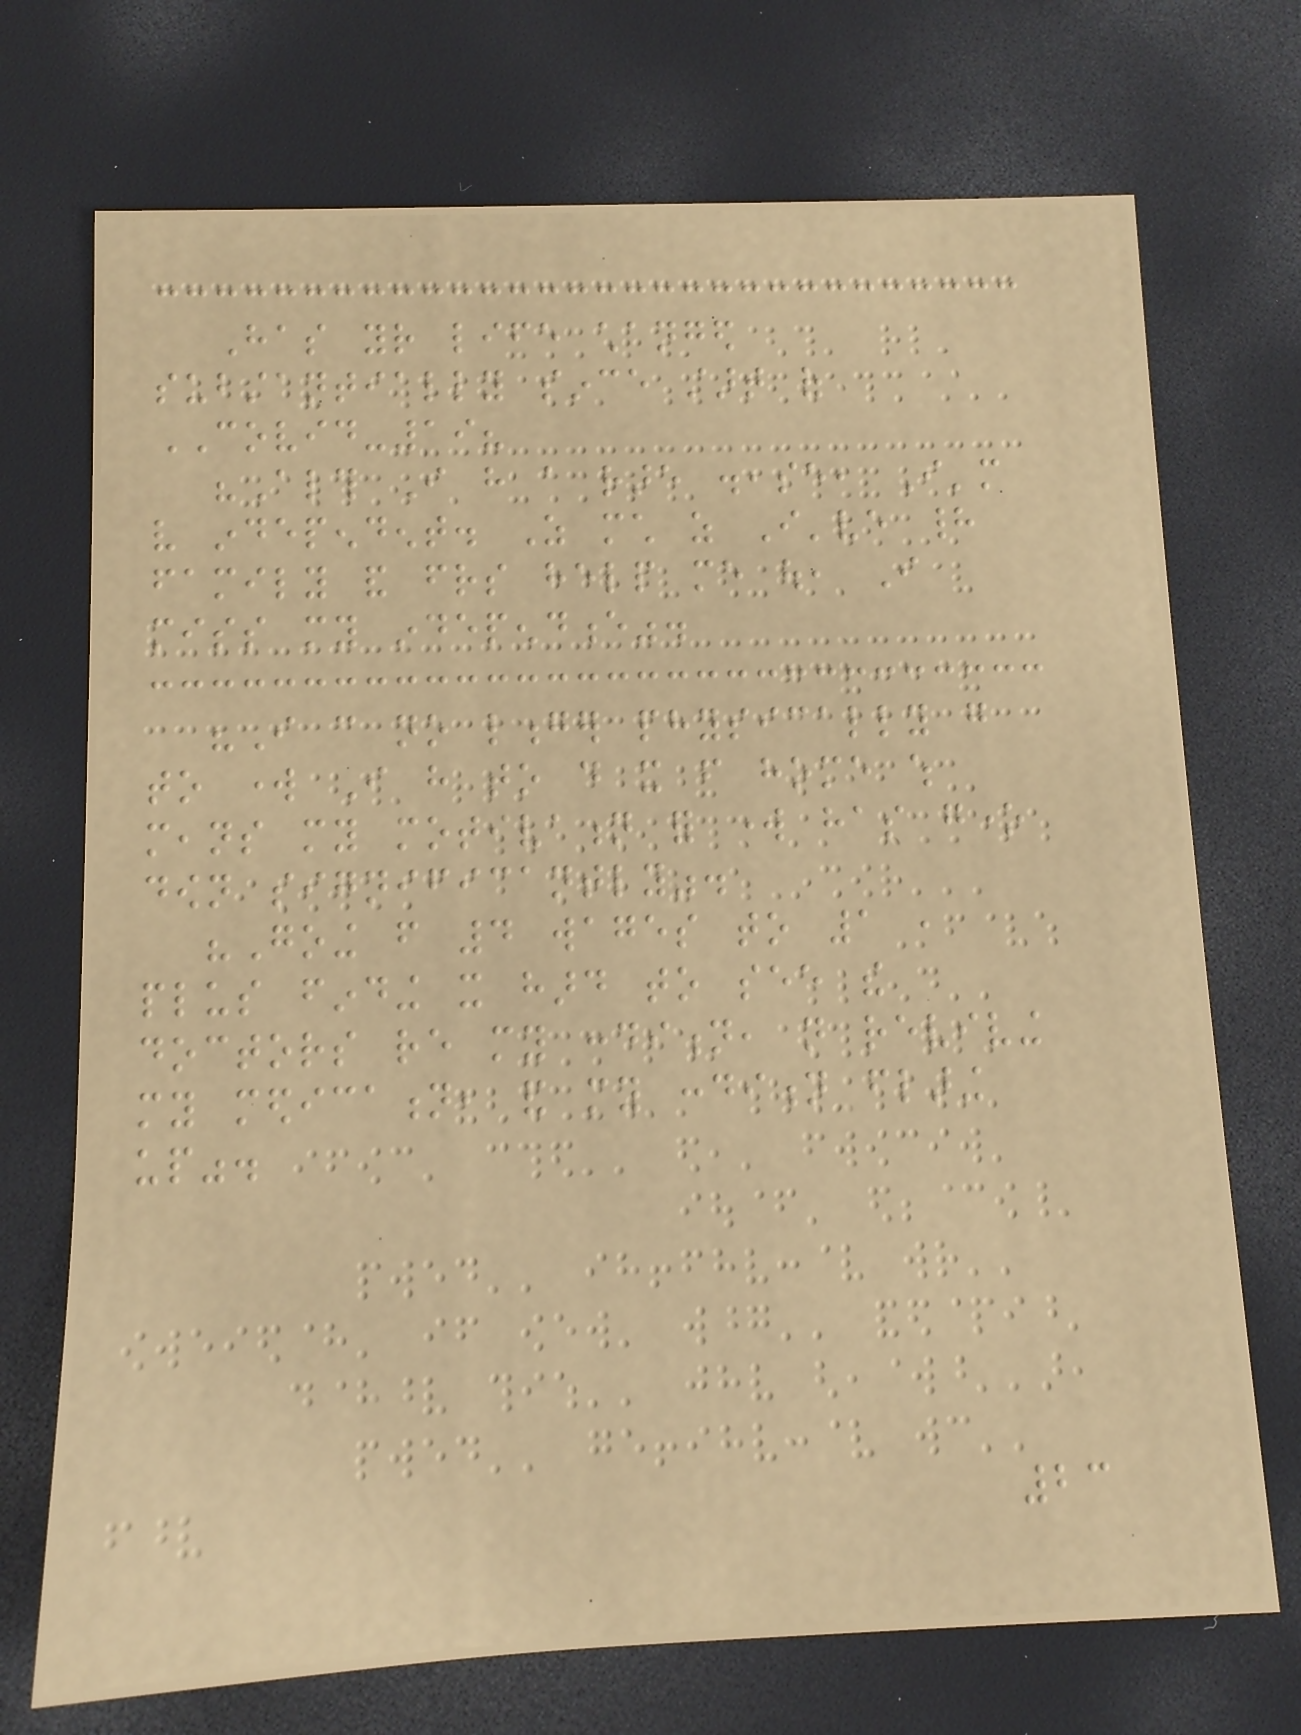Has your life changed
substantially since start of
COVID-19?
"Although I have a rare disease, I'm
very independent. As much as I've had
family and friends help me out, I
miss my independence".
"I can no longer physically go
to work I have to do it from home which
means my motivation for work has gone
down significantly".
"Going from 4 wages to 1 ,
plus finding it hard to see the
doctors re my condition, not reviving
my medication, and my condition flaring
up".
23
